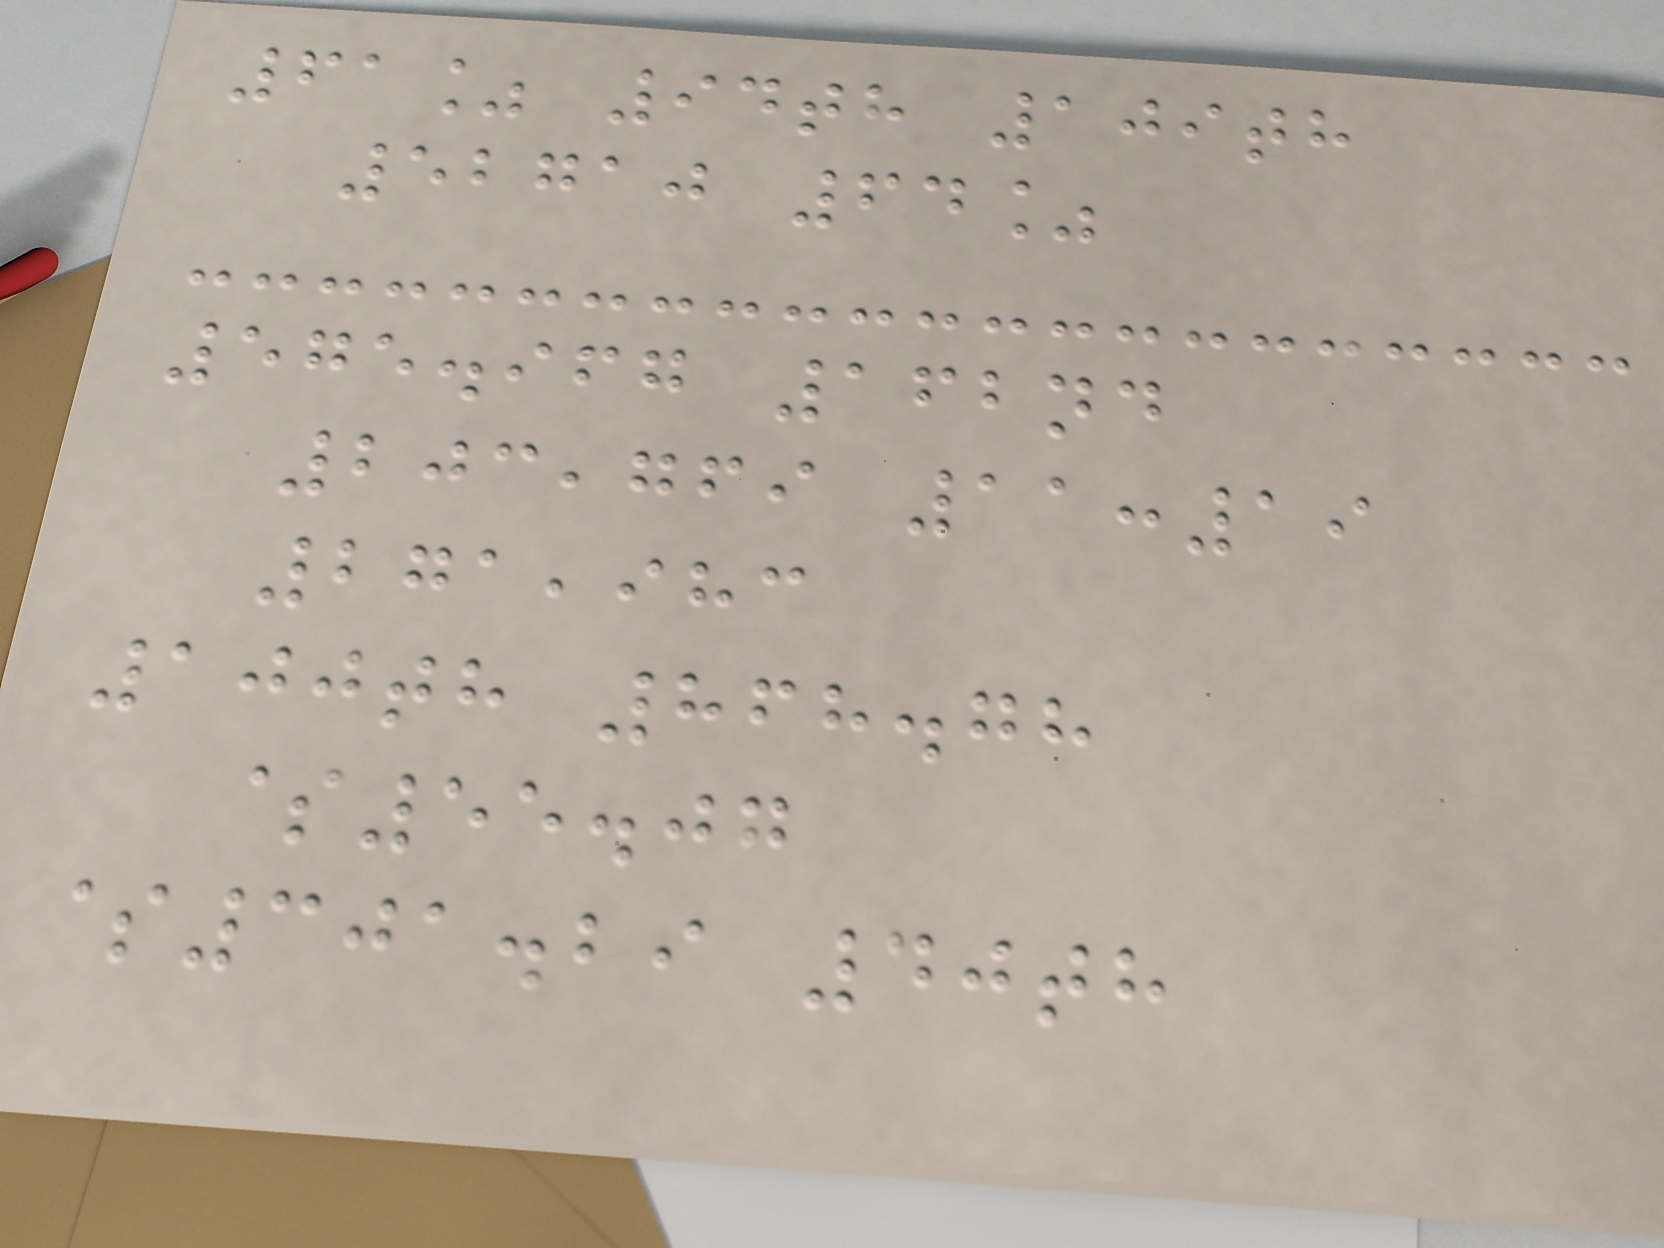61% 94th 109th
52710 64%
575.967 162nd
203,769 11:19
271,983
100th 868.78
$55.07
$301.29 40th
